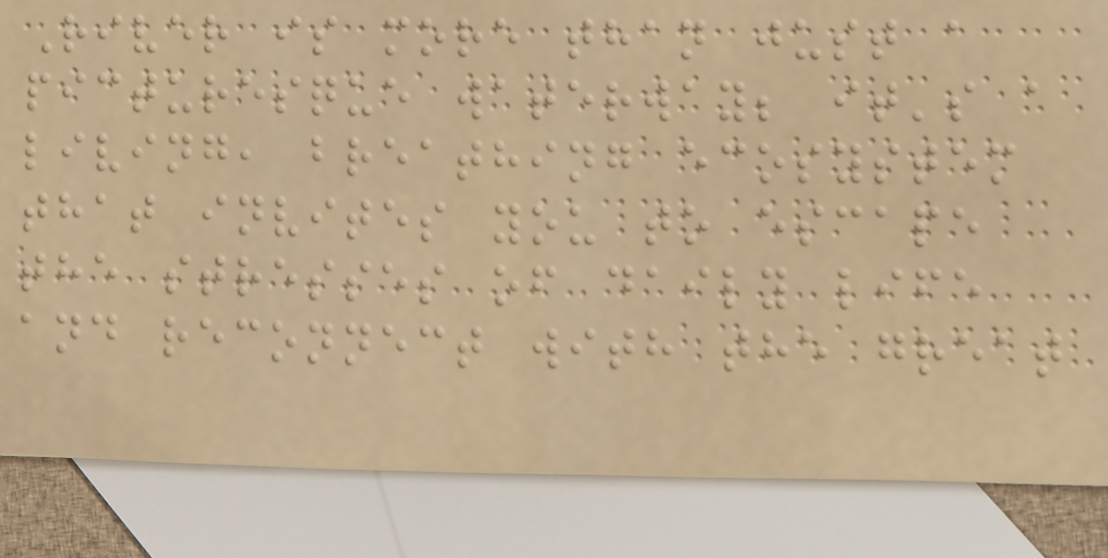River is more than just a
picturesque waterway; it's a
living, breathing ecosystem
that invites you to escape
the stresses of daily life
and reconnect with the great
